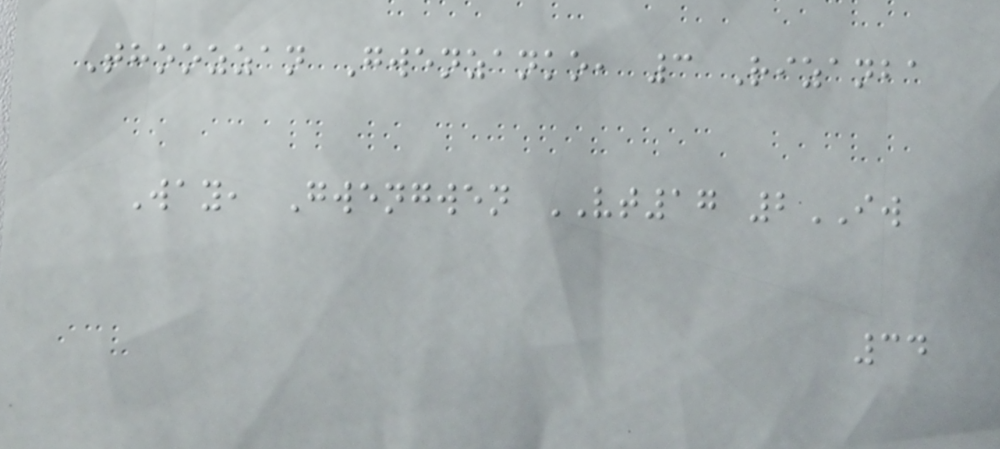Thoozzan Gwenzanko, 3 Rizanba
Way, Gwengwen VT17 2IW
34
